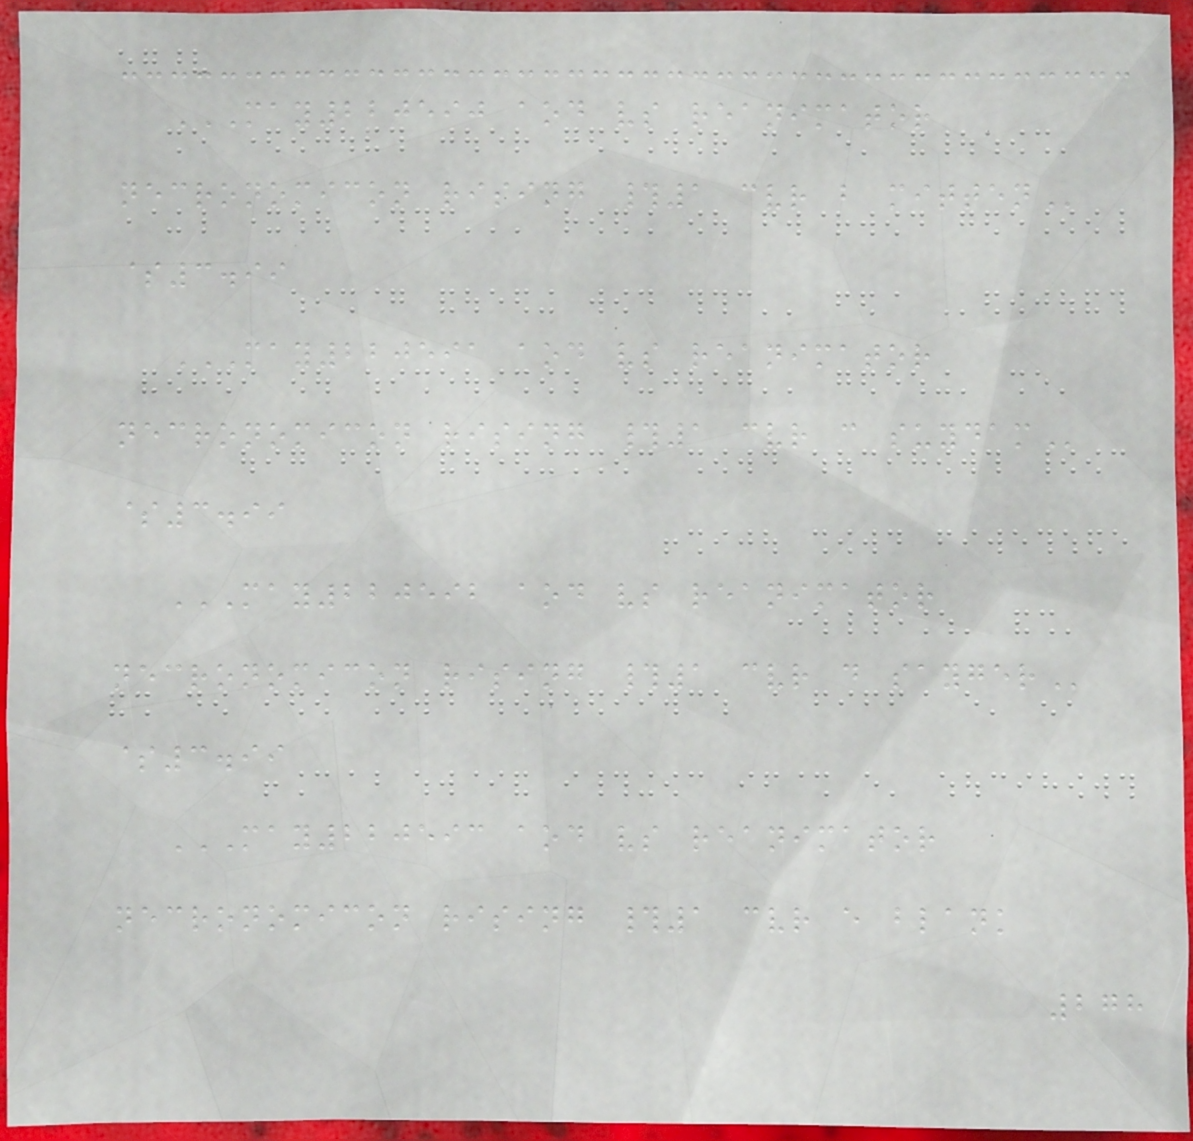MAY220590 AOD VS REANIMATOR
NECRONOMICON RISING #1 CVR B MITTEN
$3.99
MAY220591 AOD VS REANIMATOR
NECRONOMICON RISING #1 CVR C SUYDAM
$3.99
MAY220592 AOD VS REANIMATOR
NECRONOMICON RISING #1 CVR D SAYGER
$3.99
MAY220593 AOD VS REANIMATOR
NECRONOMICON RISING #1 CVR E BLANK
278
